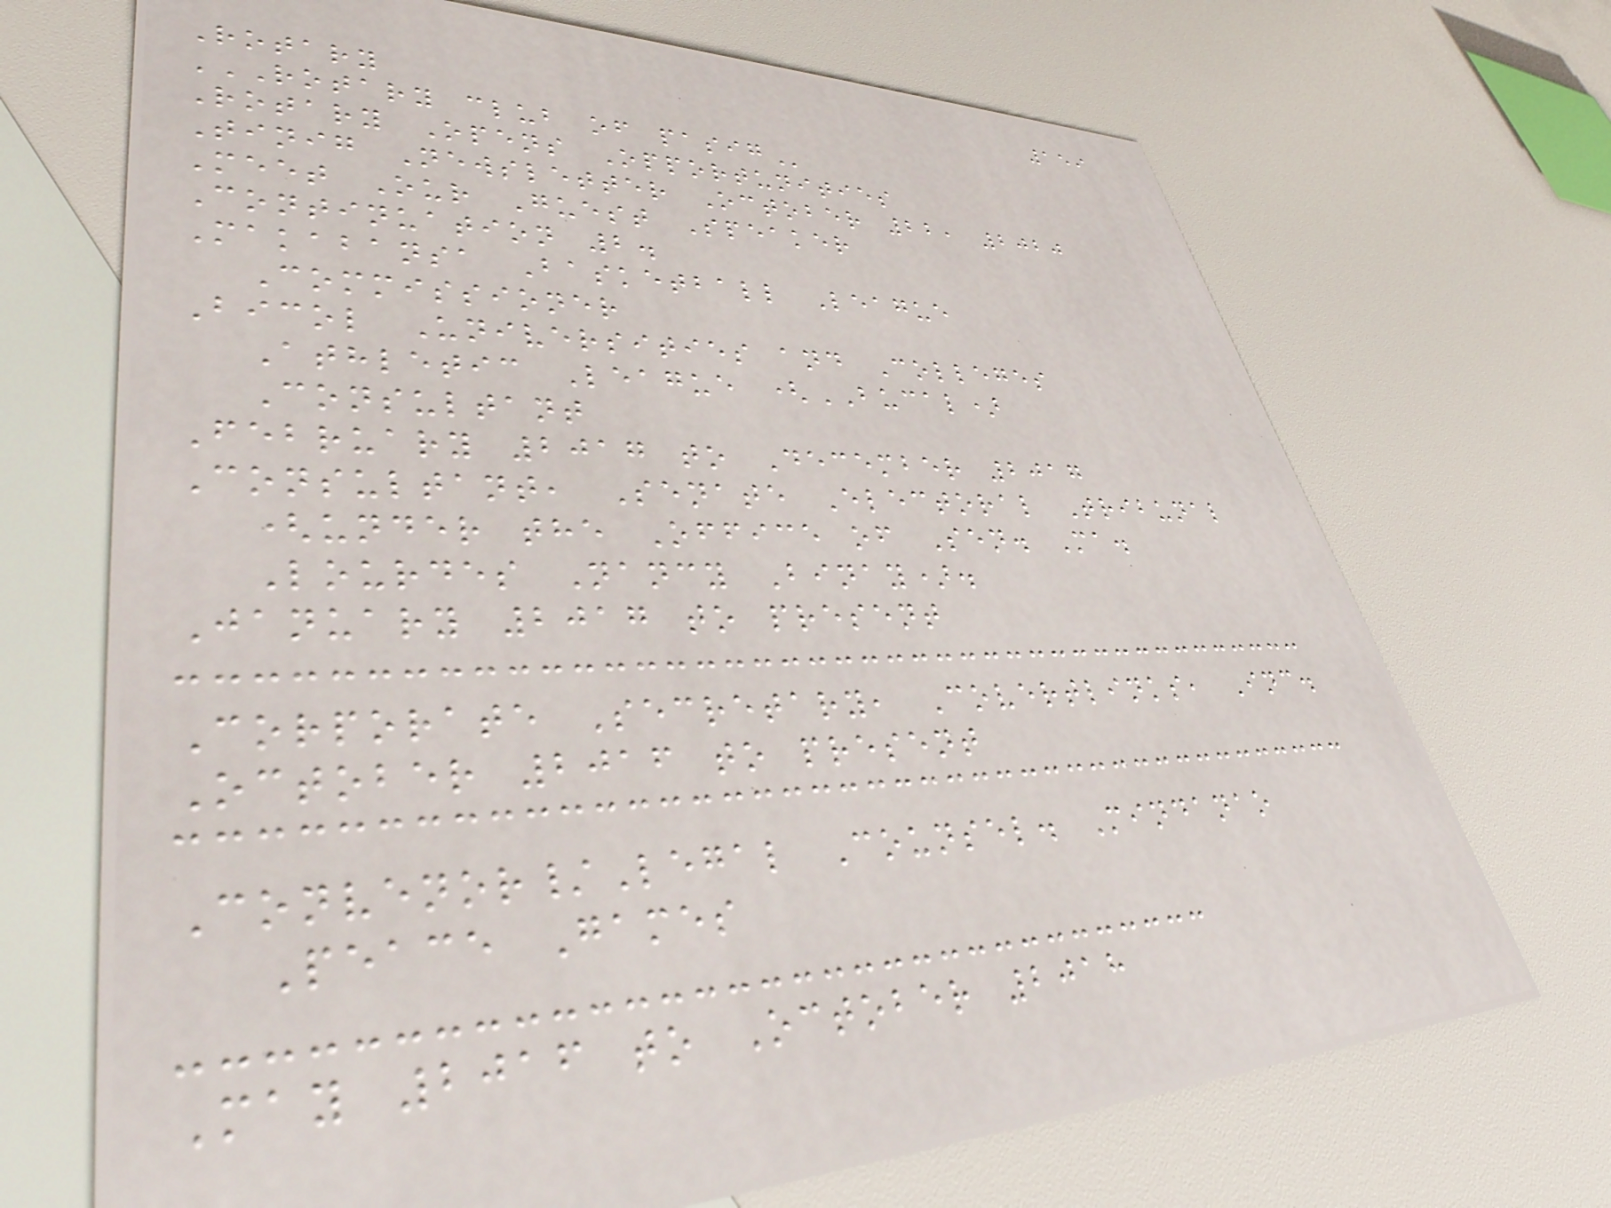159
Rotary
ROTARY CLUB OF PASIG
Rotary Opens Opportunities
Tinig Newsletter October 22, 2020
Meet Our Guest Speaker
Continuation 2.
Makabansa Basketball League
Commissioner
Bicol Universities and Colleges
Athletic League (BUCAL)
Consultant
February 2017 to December 2017
Consultant, Senate Electoral Tribunal
(under the Office of Sen. Ma.
Lourdes Nancy Binay).
January 2017 to present
Corporate Secretary, Covertlinks, Inc.
October 2016 to present
Convenor/Legal Counsel. Mindanao
Peace Games
May 2016 to October 2018
